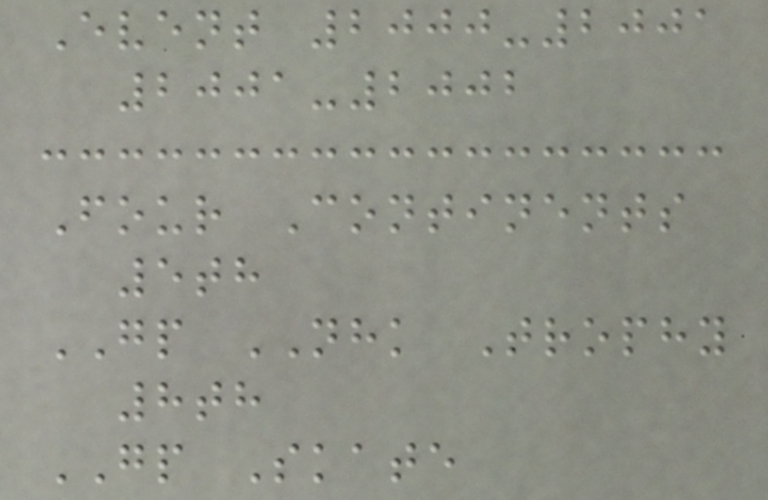Event 2000-2001
2001-2002
Four Continents
5th
GP NHK Trophy
8th
GP Skate
